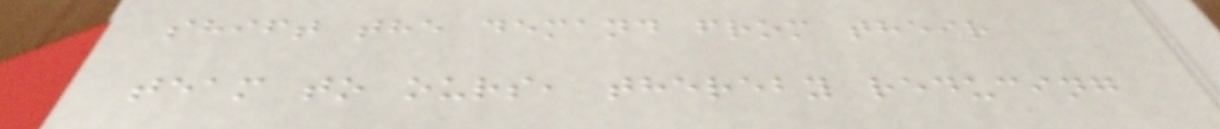shift the demand from their
team to ours, thereby reducing
